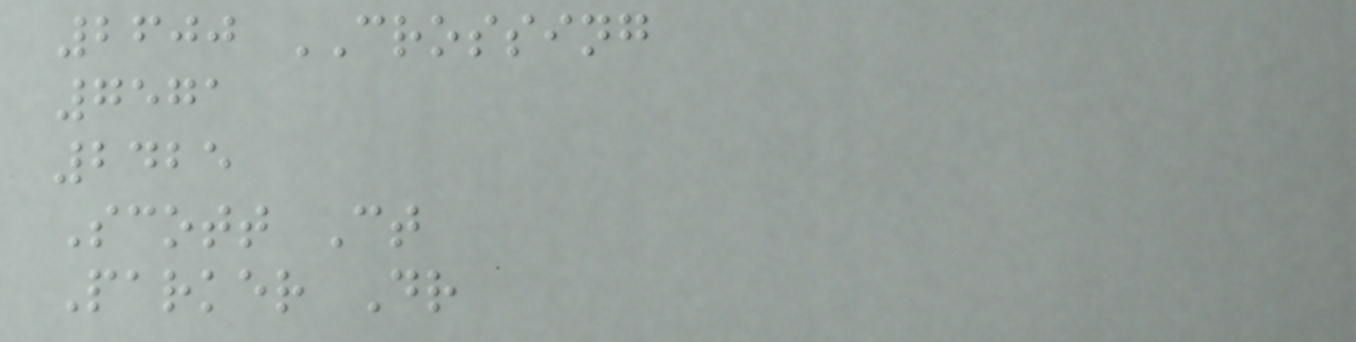2600 CROSSING
7571
2425
Scott Ct
Parker Dr
